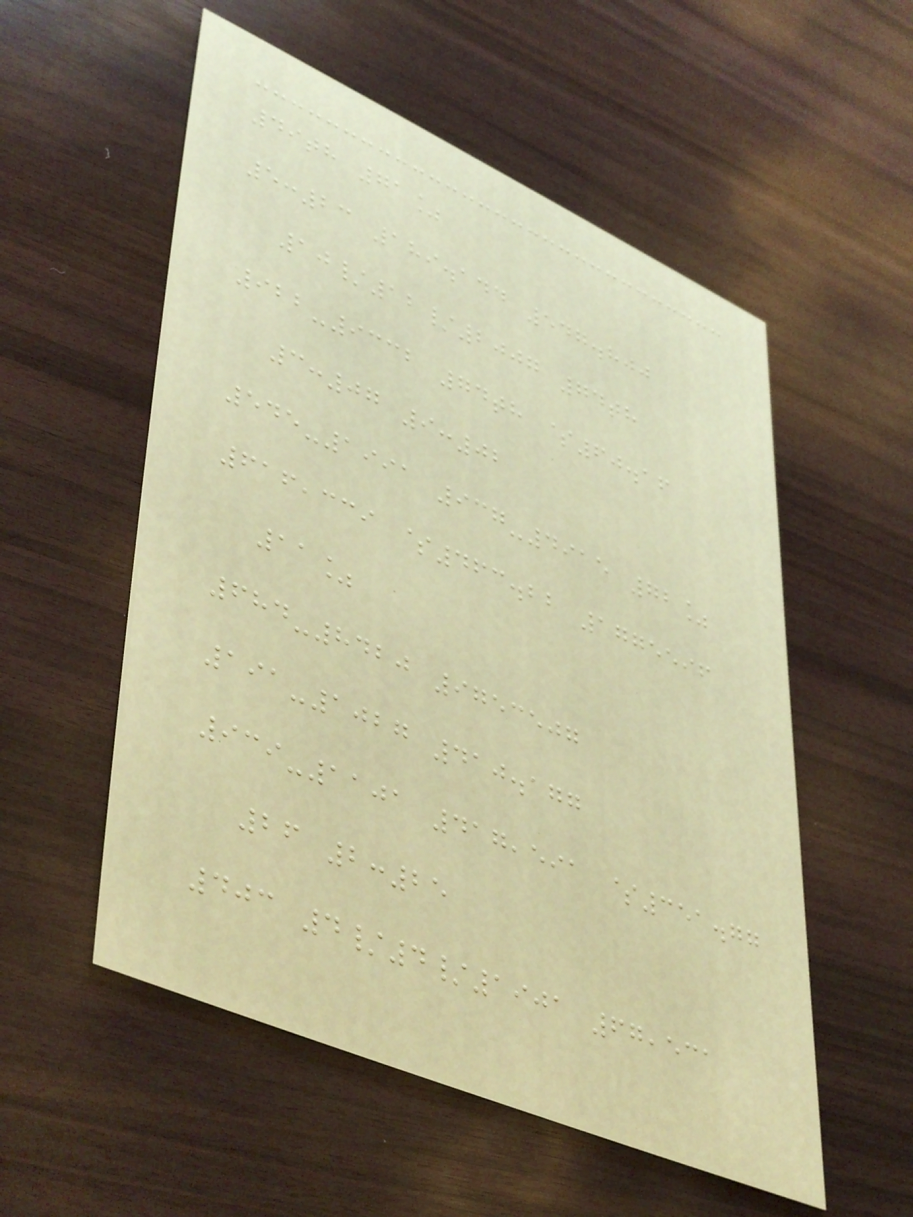49th 71%
5:23 189.144 547.800
10/12/2007 74th
922-9332 74th $60.16
3:07 9:02
545-1991 937-4915 72%
616,339 $463.22 1775596
11%
684-8420 9753507
191-1027 410.177
939-1101 417,591 $351.77
26 2:25
403 4/4/1901 67,531
